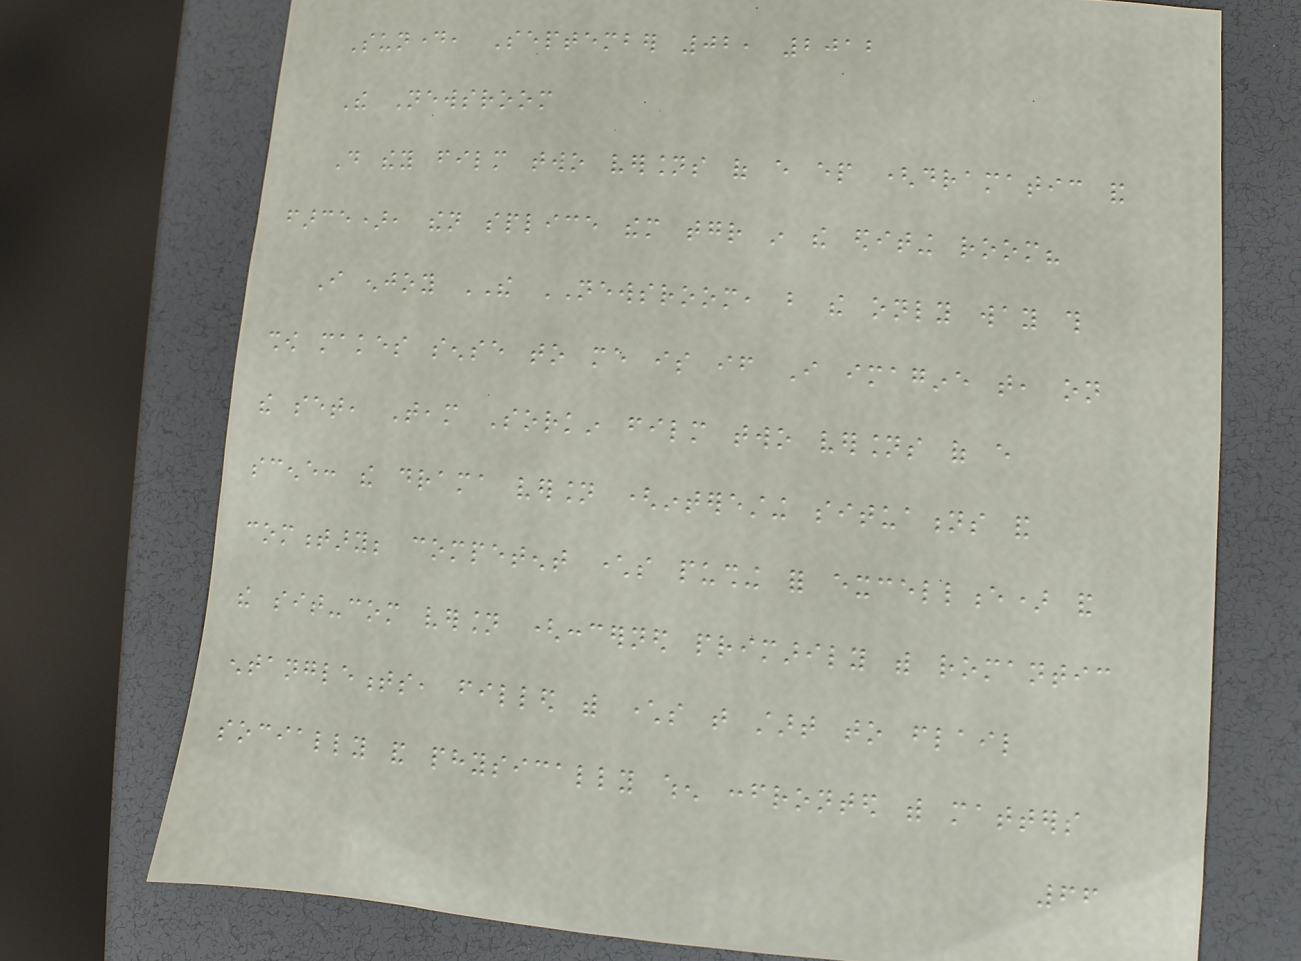Sunday, September 02, 2012
The Newsroom
Do they film two versions of every ep (dramatic and
farce), then splice them together in the editing room?
I enjoy THE NEWSROOM, but the only way this
show makes sense to me is if I imagine that, on
the set, Team Sorkin film two versions of every
scene: the drama version (interesting situations and
commentary; competent characters pushing for excellence) and
the sit-com version (concerned primarily with romantic
entanglements, filled with characters that start to flail
socially and physically when confronted with matters
66
